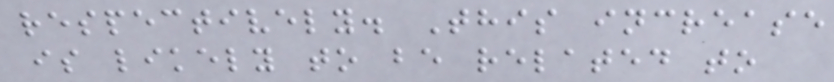respectively. This increase
is likely to be related to
